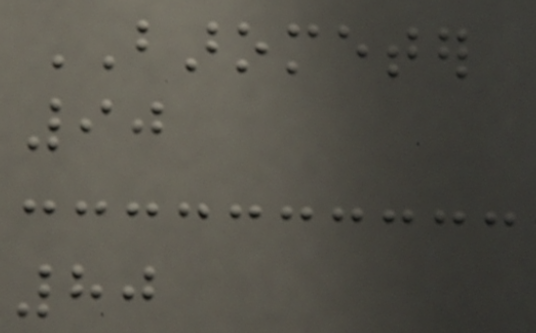BAROMETER
90
80
